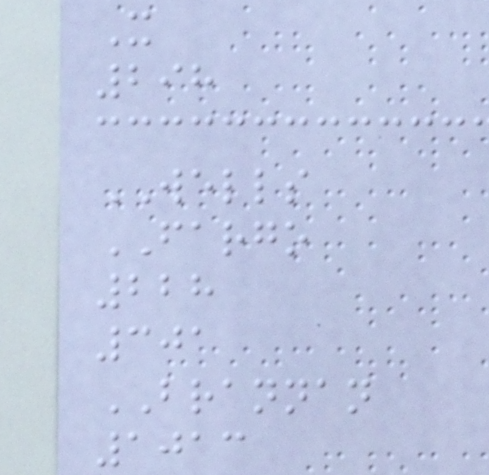X
298
WELLS
FARGO
228
301
BRANNAN
1013
